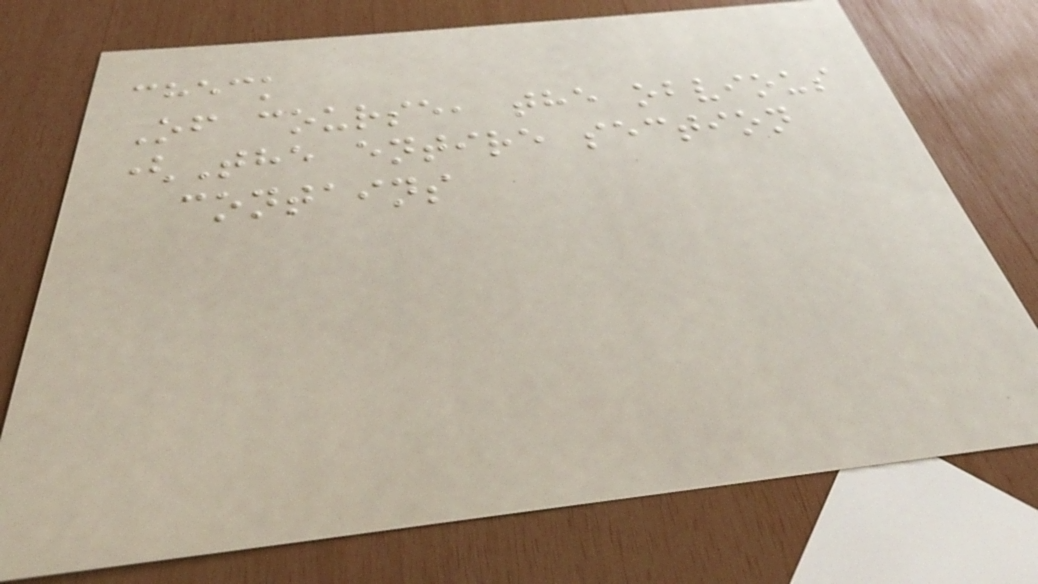check
Of course, the obvious
(The entire section
contains
